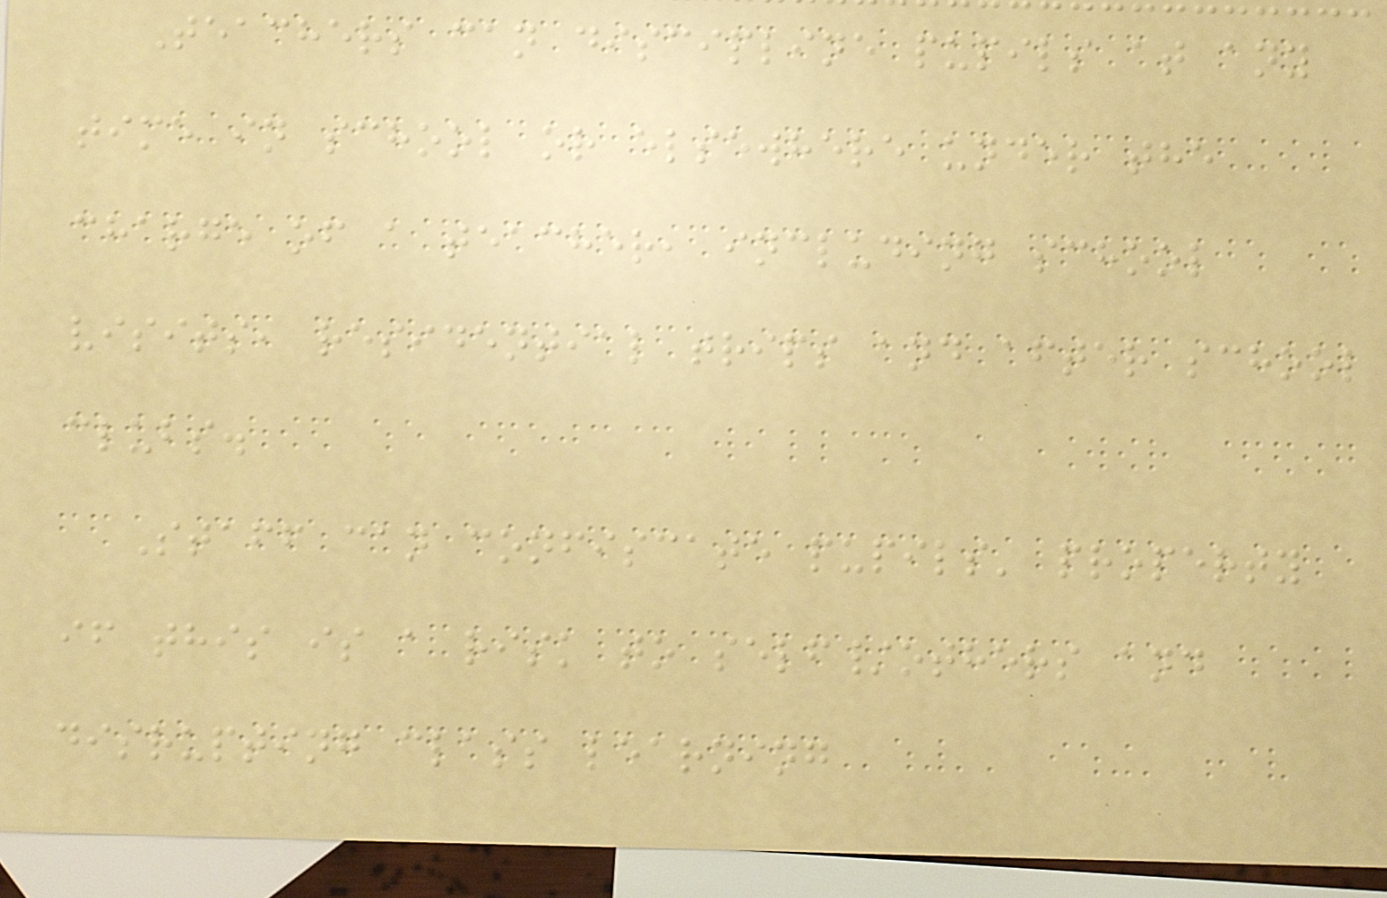Teachers can discipline pupils at any
time in school or elsewhere under the
charge of a teacher, including school
visits, residential trips and after school
clubs.
Staff can confiscate pupils' property
if this is a risk to self/others and
disrupting class learning
